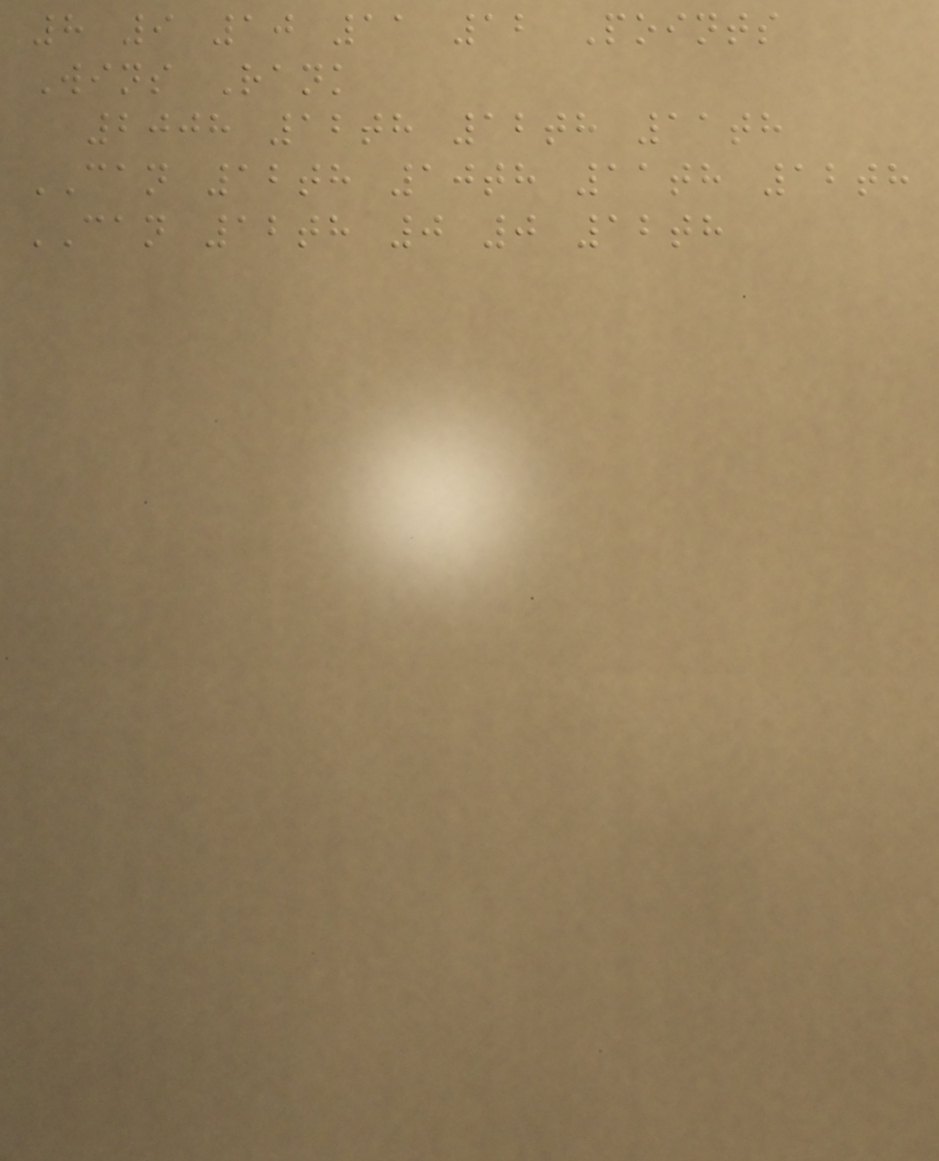8 9 10 11 12 Points
Wins Rank
2008 12th 12th 11th
CAN 12th 10th 11th 12th
CAN 12th 0 0 12th
